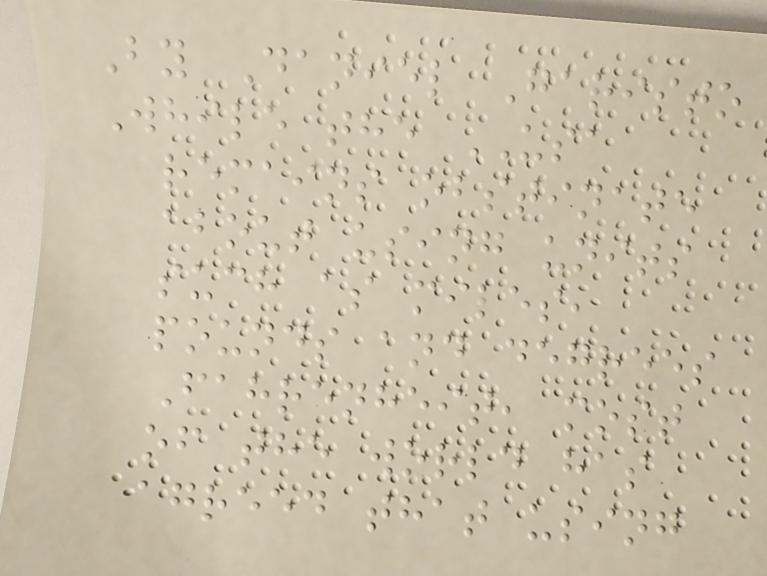By Daniel Garisto
While the USA
remains obstinate
about using units
such as miles,
pounds and degrees
Fahrenheit, most
of the world has
agreed that using
